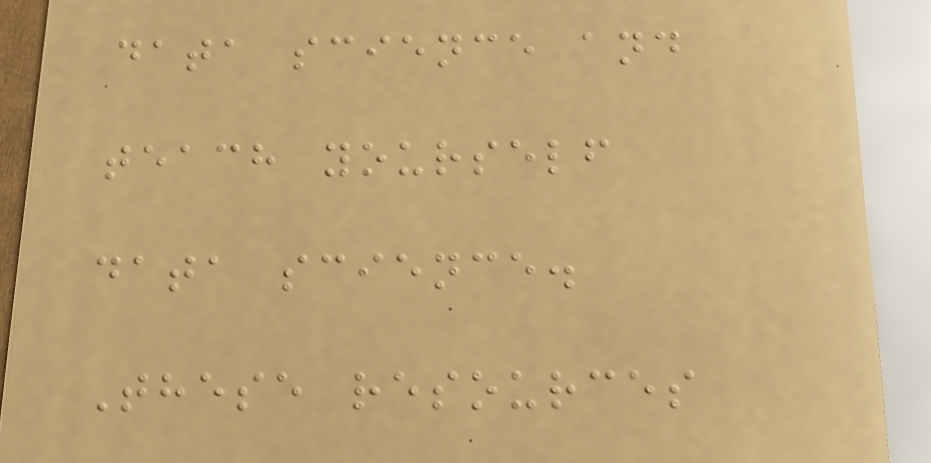data science and
teach yourself
data science.
These resources
